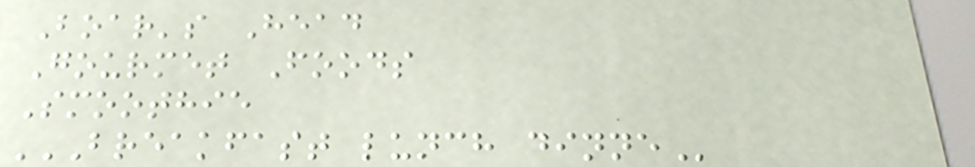Boar's Head
Gourmet Foods
Smoothie
BREAKFAST LUNCH DINNE
